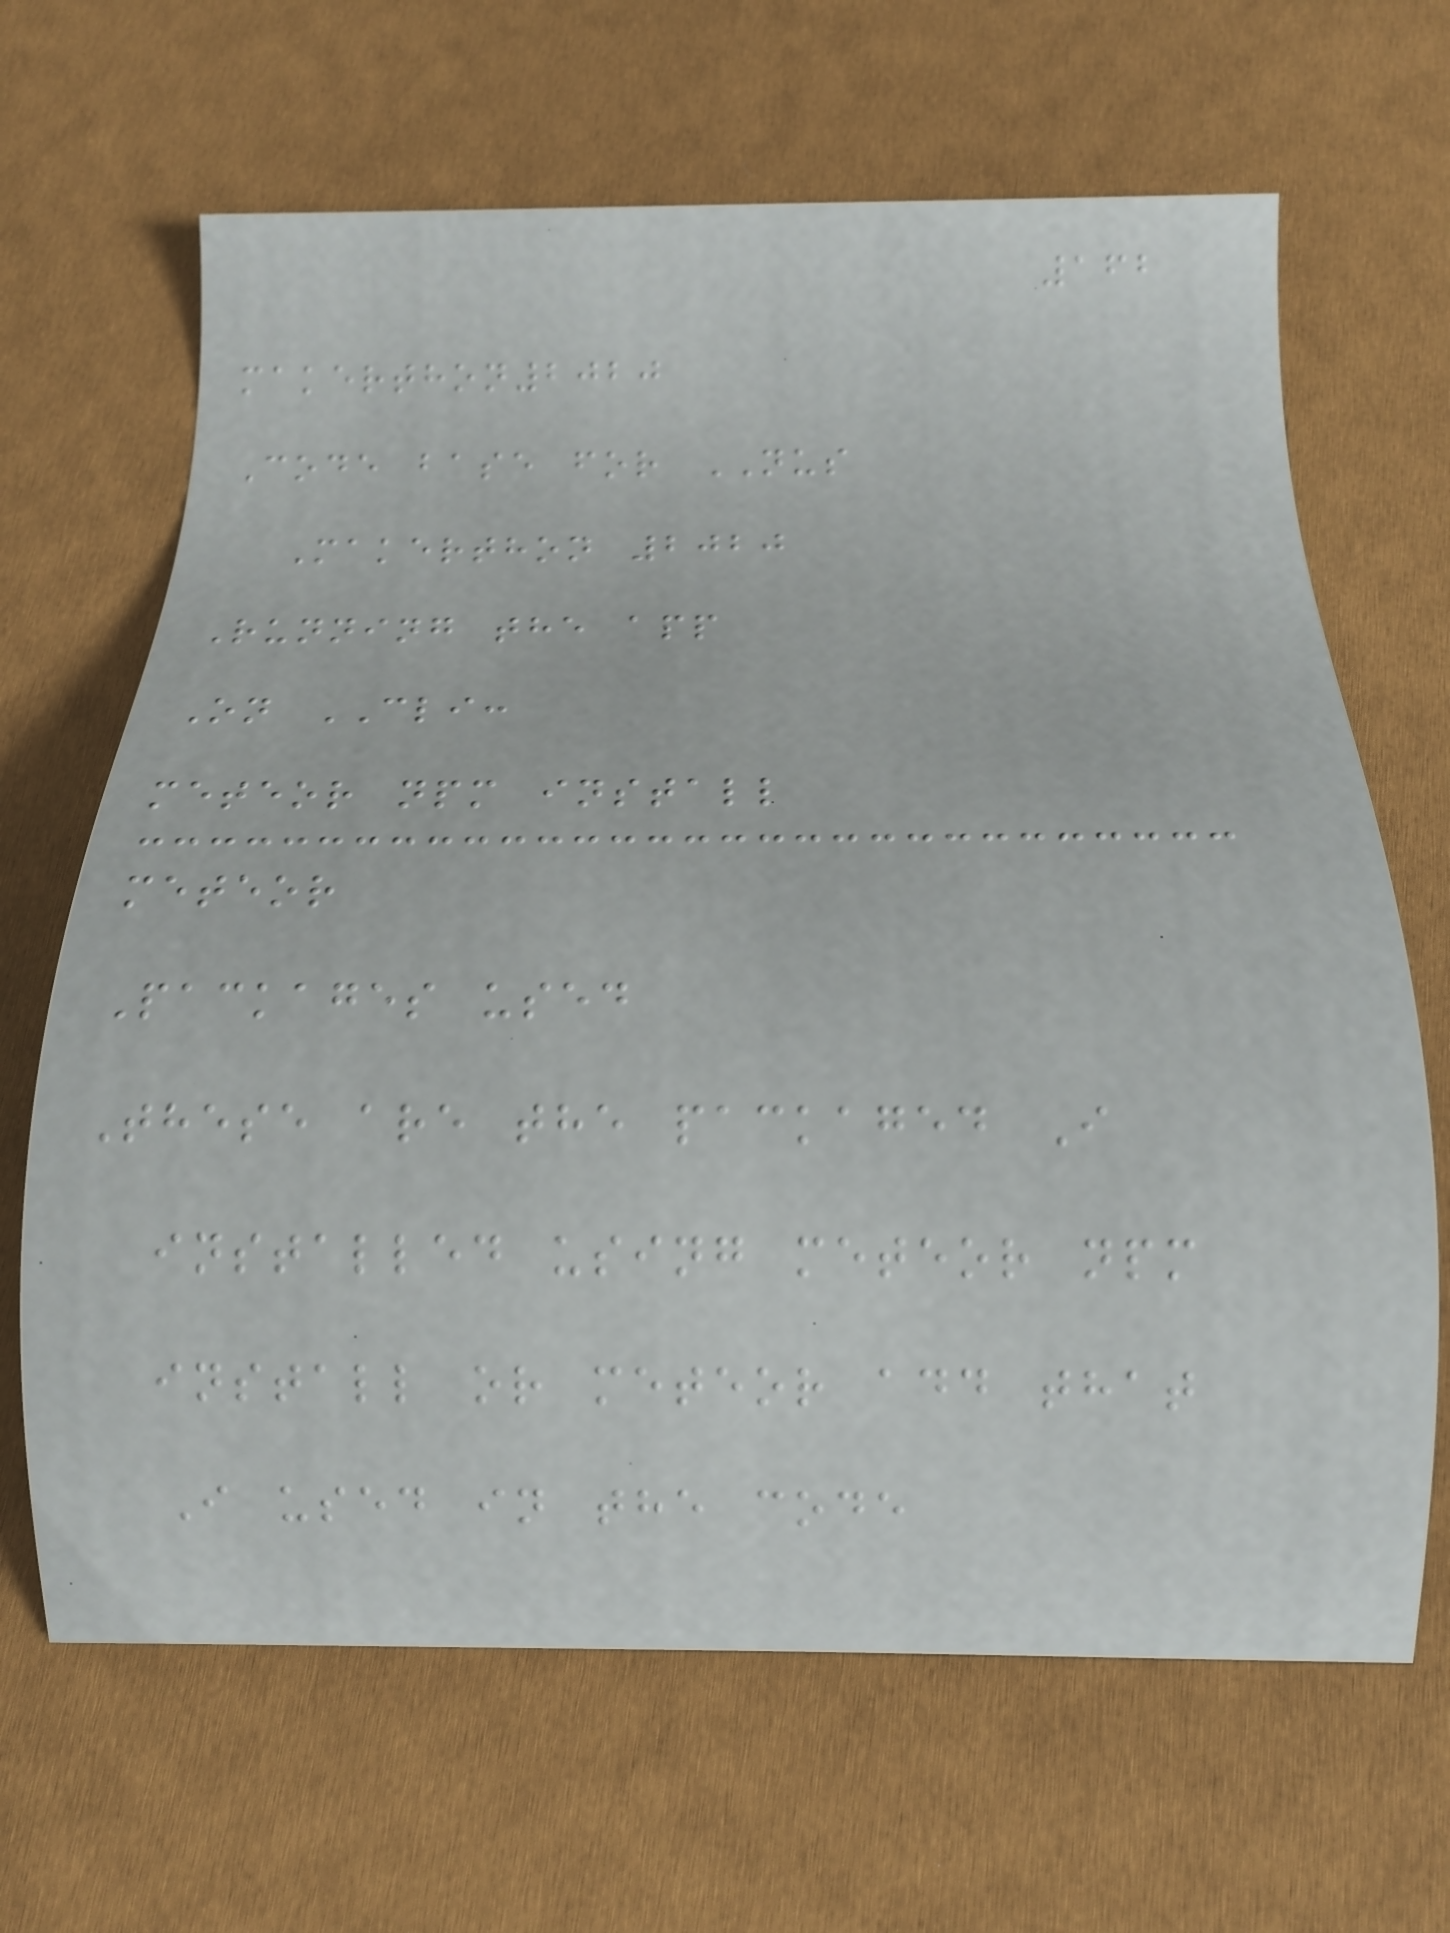162
makerthon2020
Code base for NUS
Makerthon 2020
Running the app
On CLI:
meteor npm install
meteor
Packages used
These are the packaged I
installed using meteor npm
install or meteor add that
I used in the code
